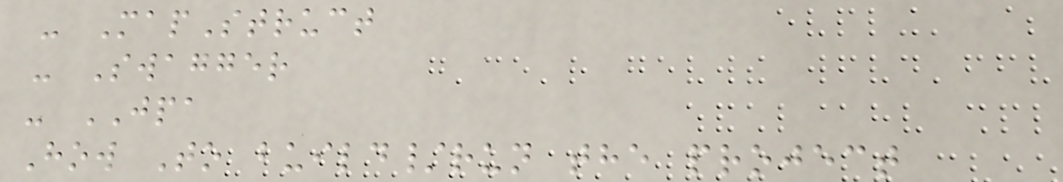- MapStruct
- Swagger
- JPA
How To build/run the project
